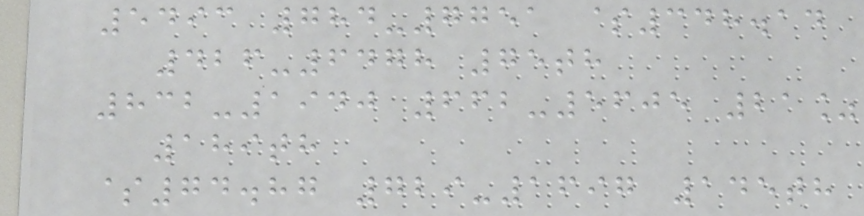5493 784-7751 $348.14
426-6478 75th
832-1940 662-5605 21%
189th
$74.87 729-1697 145th
